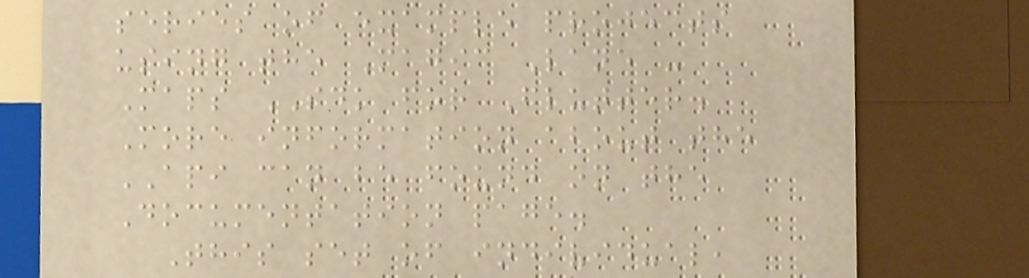series of example projects
using the Magic Lane -
Maps SDK for Flutter.
More information about the
API can be found on the
Documentation page.
This set of individual,
